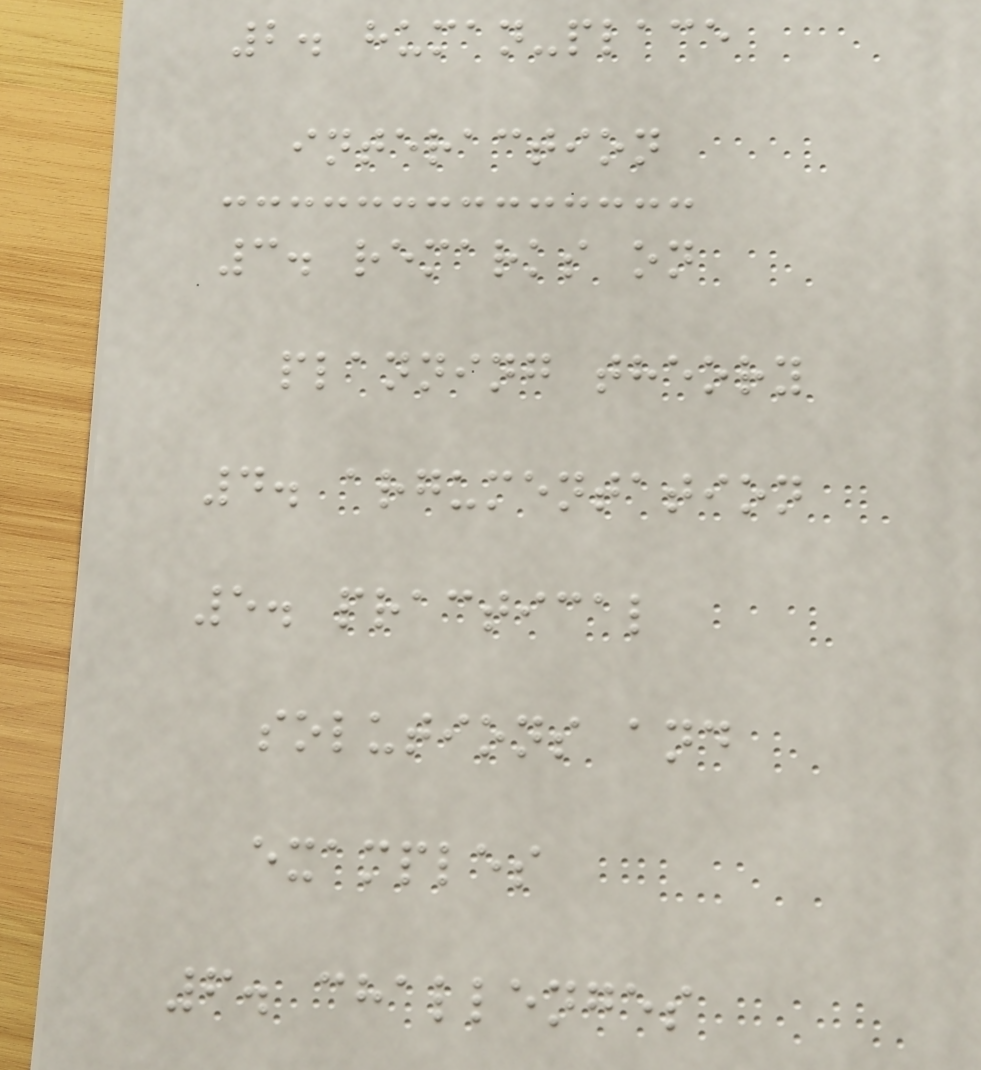2. human-place
interaction
3. remarks on
planning theory
4. argumentation
5. practical
solutions and
examples
6. challenges
